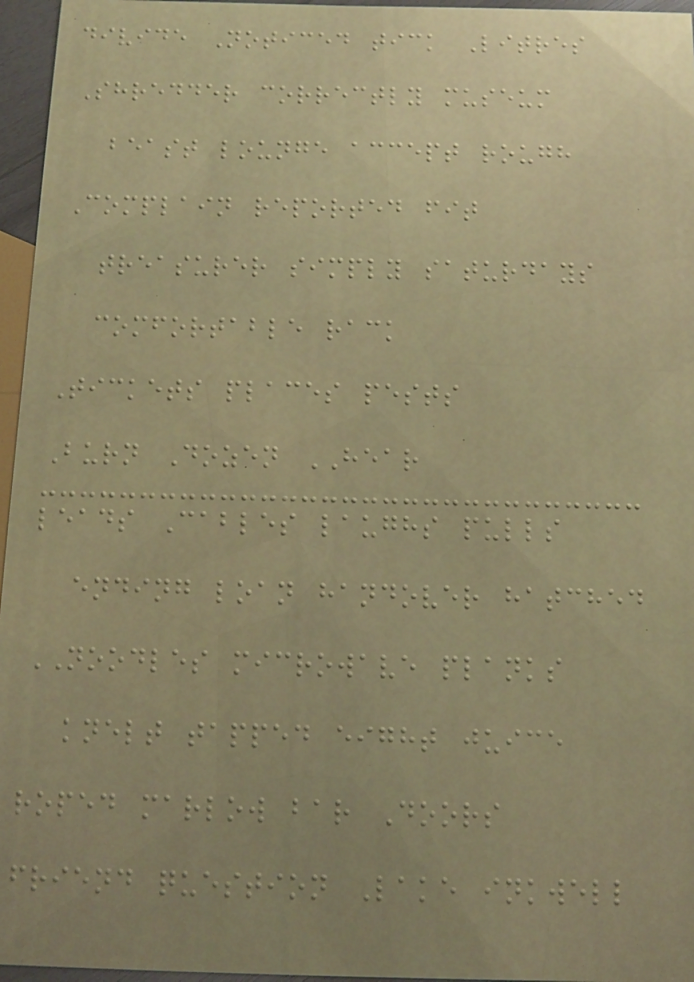divide Noticed tick Litres
Shredder correctly museum
beast lounge accept rough
Complain reported fit
treasurer simply saturdays
comfortable rack
Tickets places pests
Burn Dozen HEAR
leads Cables laughs pulls
ending loan handover hatched
NOODLES microwave planks
knelt tapped eight juice
roped marlow bar Doors
friend question Lake inkwell
